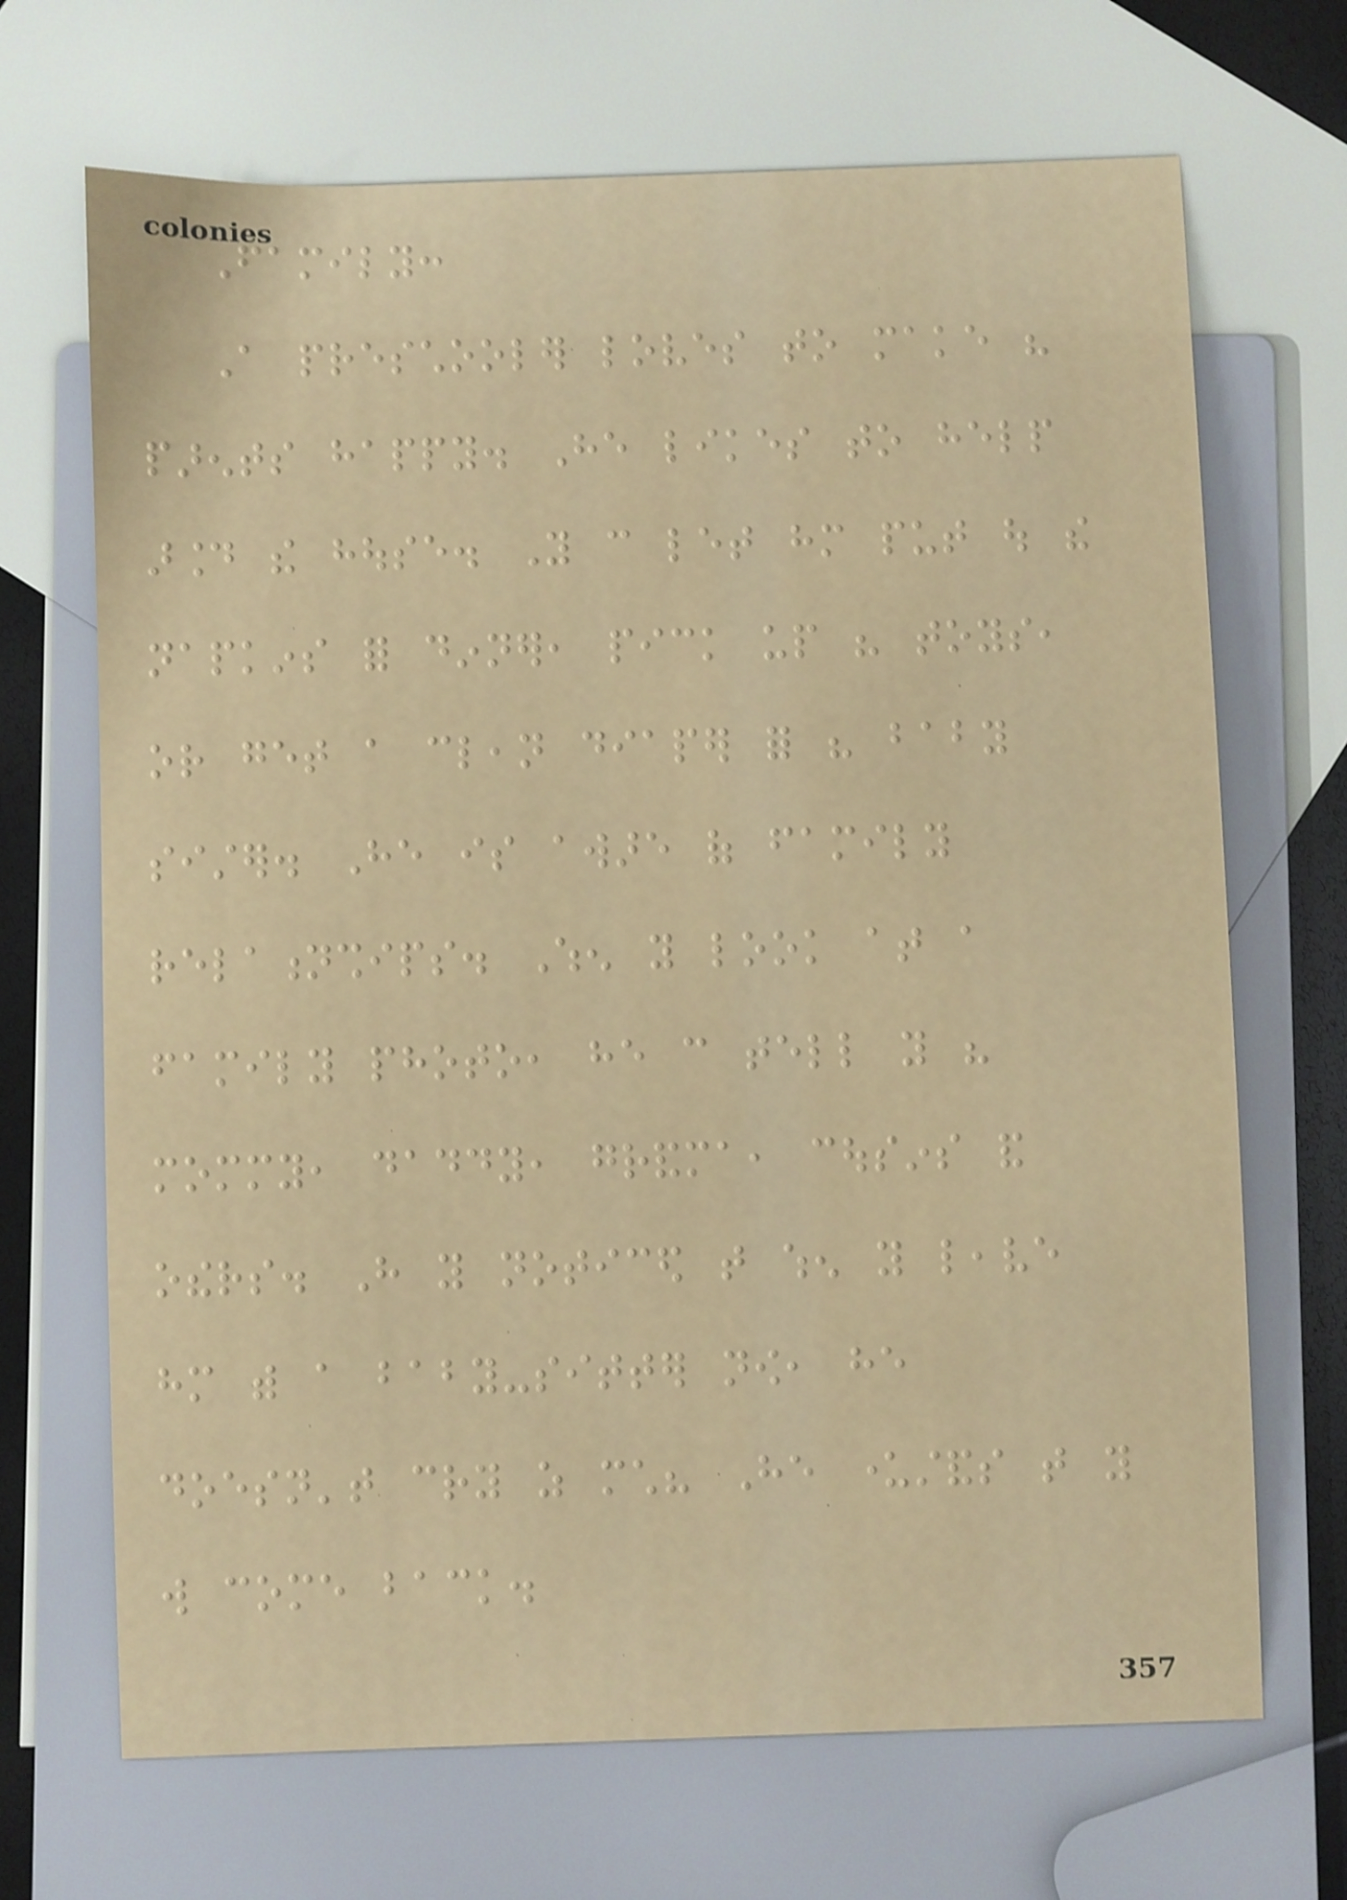Family:
A preschooler loves to make his
parents happy. He likes to help
around the house. You can let him put out the
napkins for dinner, pick up his toys,
or get a clean diaper for his baby
sister. He is aware of family
relationships. When you look at a
family photo, he can tell you his
mommy, daddy, grandma, cousins and
others. Have you noticed that when you leave
him with a baby-sitter now, he
doesn't cry as much? He understands that you
will come back.
